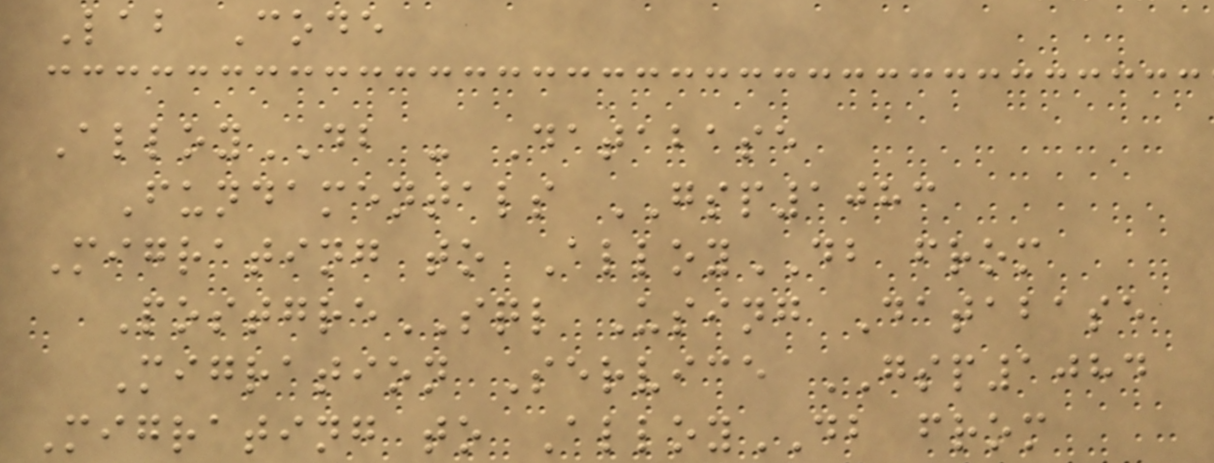Lab Code
AlloyDB - Database
Fundamentals GSP1083
Migrating to AlloyDB from
PostgreSQL Using Database
Migration Service GSP1084
Migrating to AlloyDB from
